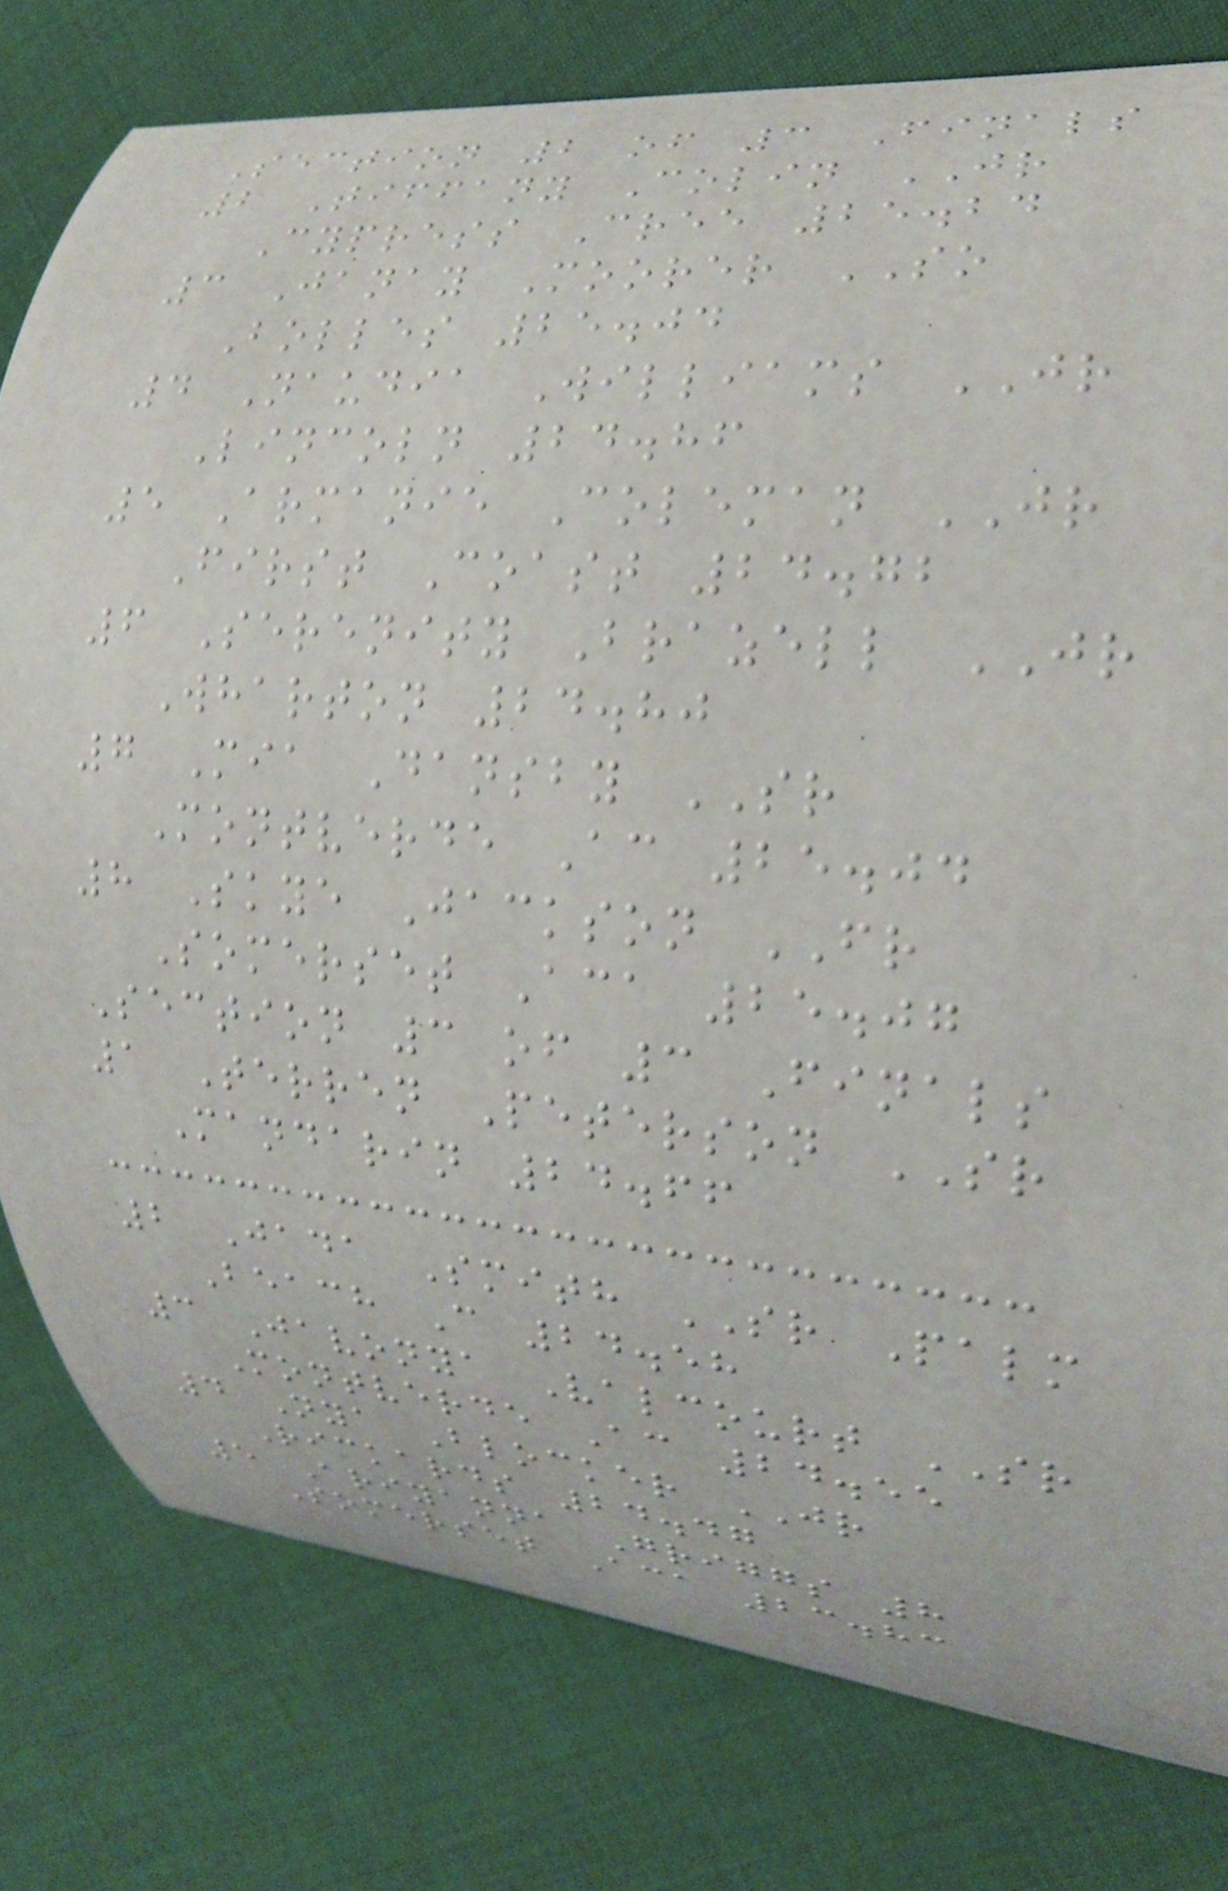Section 2 of 3 Finals
2 Tiffany Colin JR
Cypress Cree 25.24
3 Janay Moorer SO
Bolles 25.04
4 Naudia Williams JR
Lincoln 24.86
5 Armanie Coleman JR
First Coast 24.72
6 Serenity Brazell JR
Wharton 24.80
7 Mia Dansby SR
Montverde Ac 25.04
8 Skye Jackson FR
Somerset Aca 25.07
Section 3 of 3 Finals
1 Terren Peterson SR
Mandarin 24.66
2 Jada Smith SR Palm
Beach C 24.58
3 Javonya Valcourt SR
Montverde Ac 24.55
4 Nya Blocker JR
Rickards 24.47
5 Ariyanna Griggs 8
Somerset Aca 23.83
